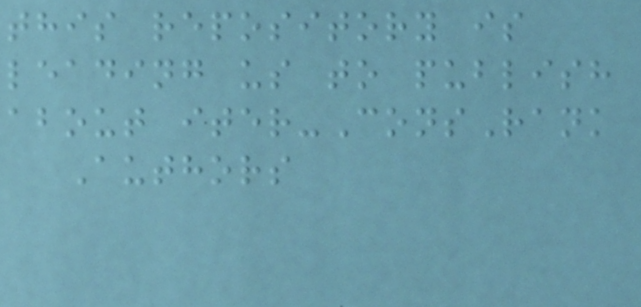this repository is
leading us to publish
about iter-ConsRank
Authors
